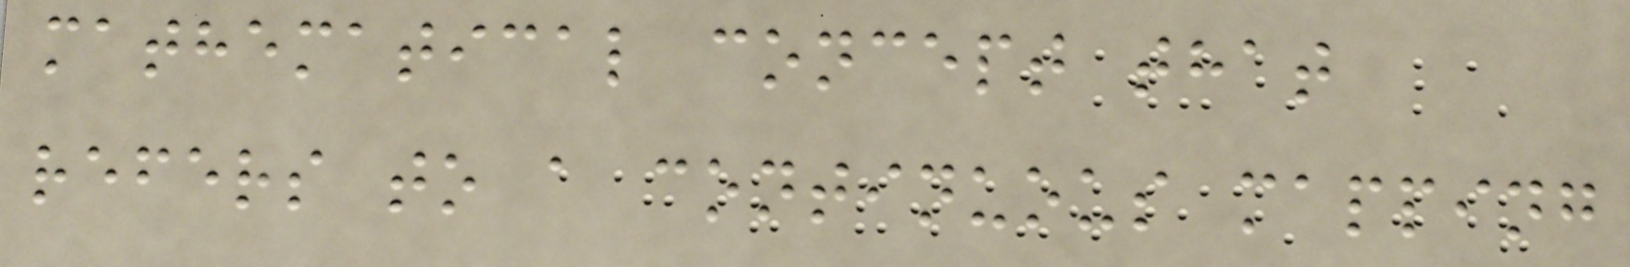mathematical concept that
refers to a continuous mapping
